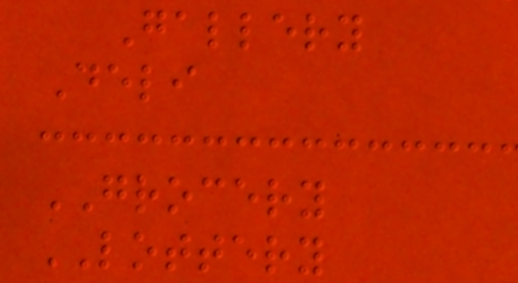Gallery
Deli
GROCERY
LOTTERY
